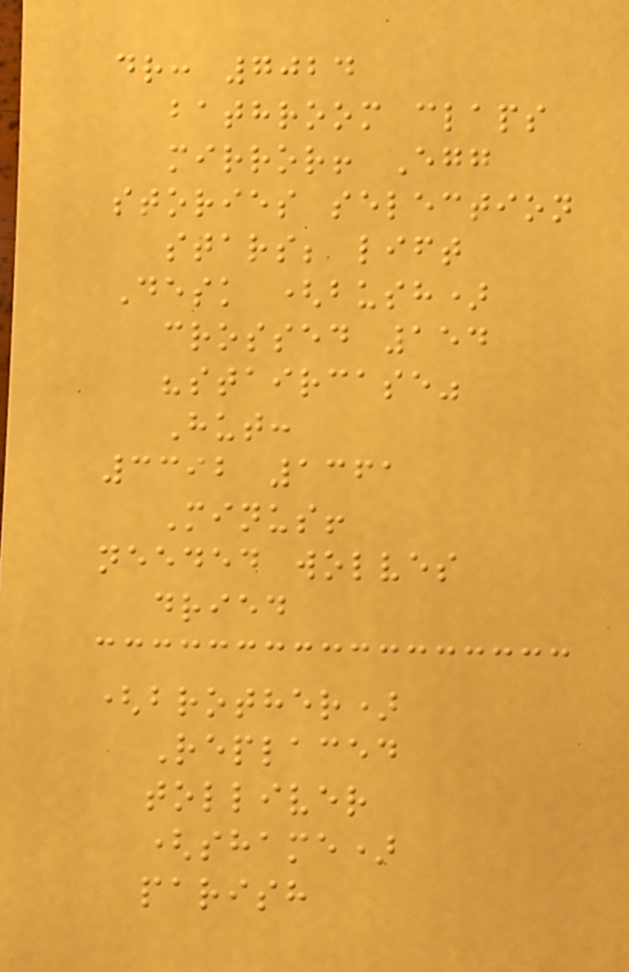dr: 7024
bathroom claps
mirror! Egg
stories selection
stars; lift
Desk (bush)
crossed 154
"staircase"
Hut:
3392 1361
Minus!
needed wolves
dried
(brother)
Replaced
tolliver
(shame)
parish
